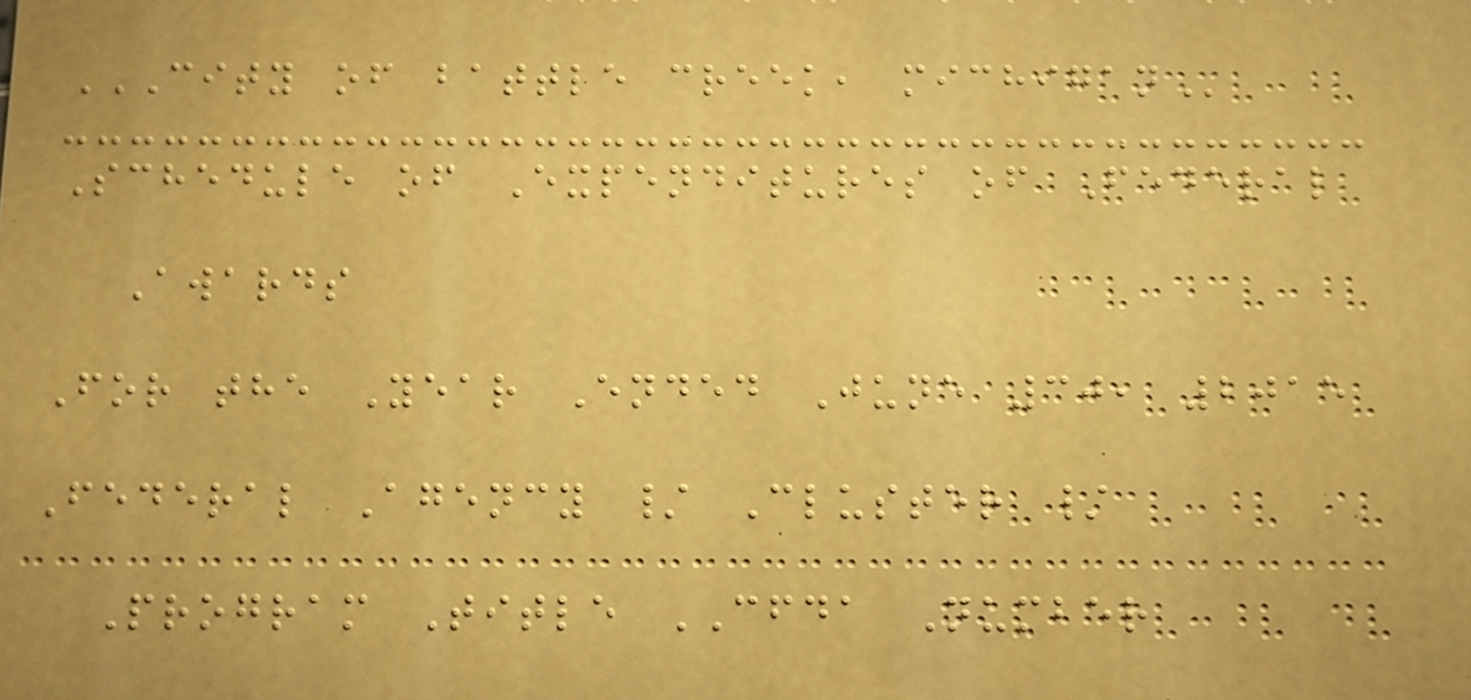CITY OF BATTLE CREEK, MICHIGAN
Schedule of Expenditures of Federal
Awards
For the Year Ended June 30, 2015
Federal Agency / Cluster /
Program Title CFDA Number
